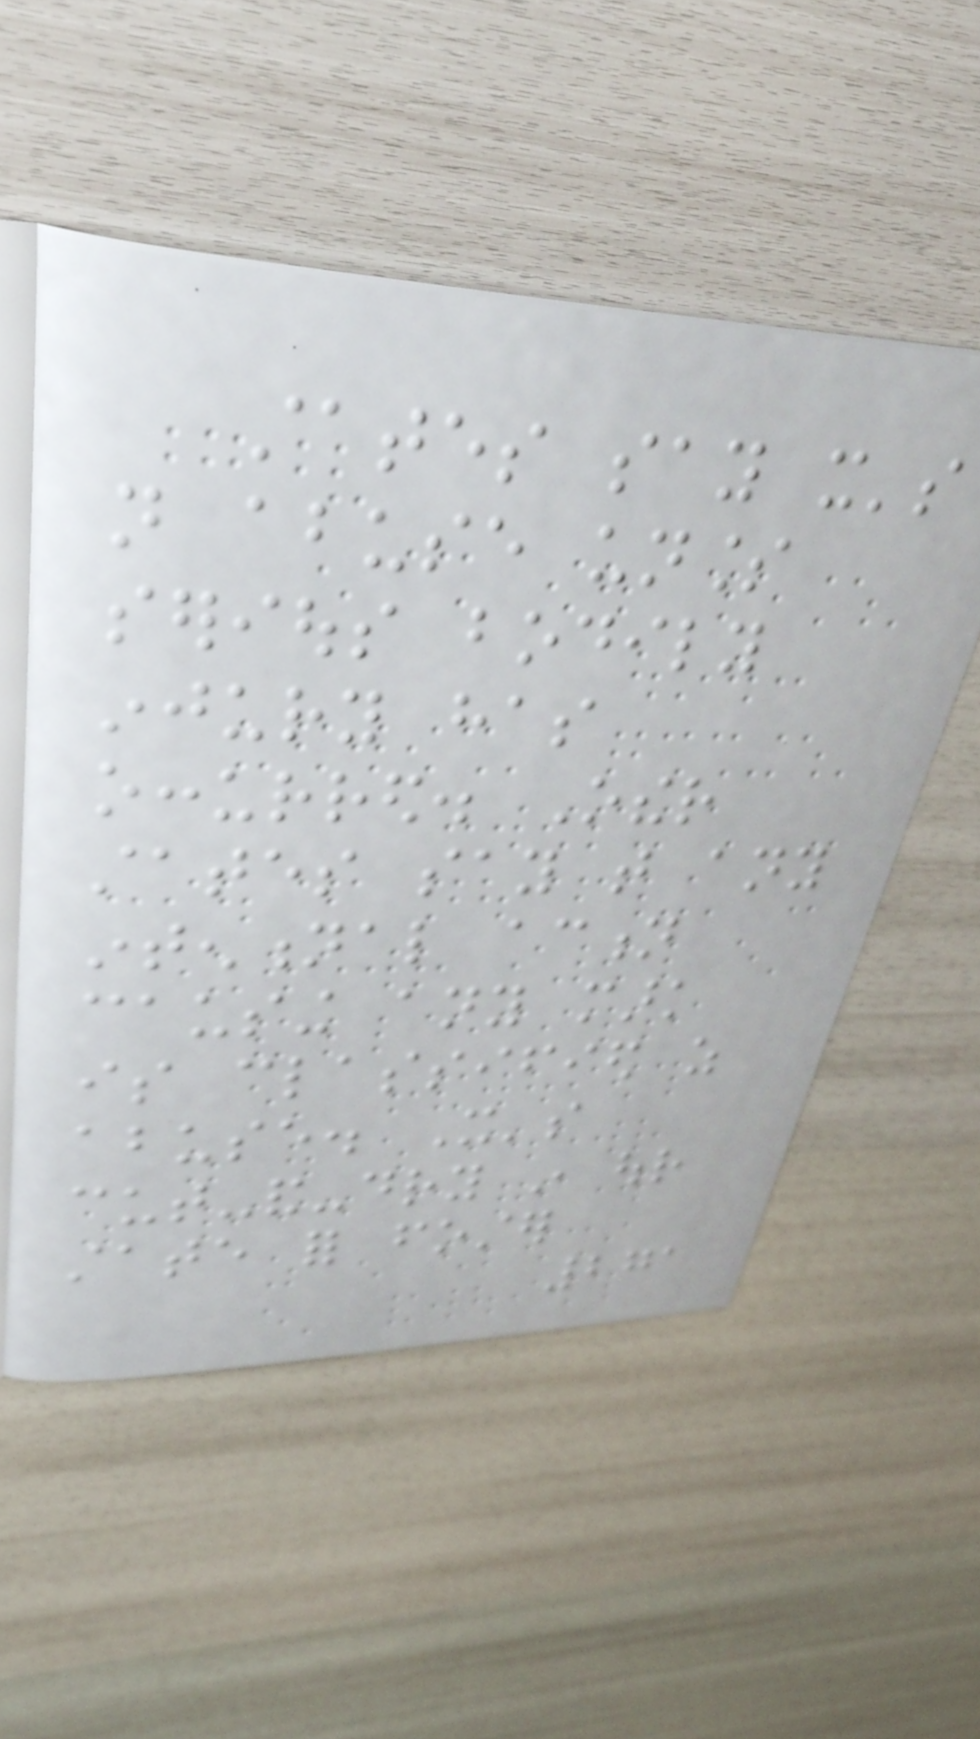states say it's
not abuse unless
serious bodily
injury has
occurred. Other
states say that any
intentional action
causing any mark
is classified as
abuse. It's
cut-and-dry in our
state for foster
271
